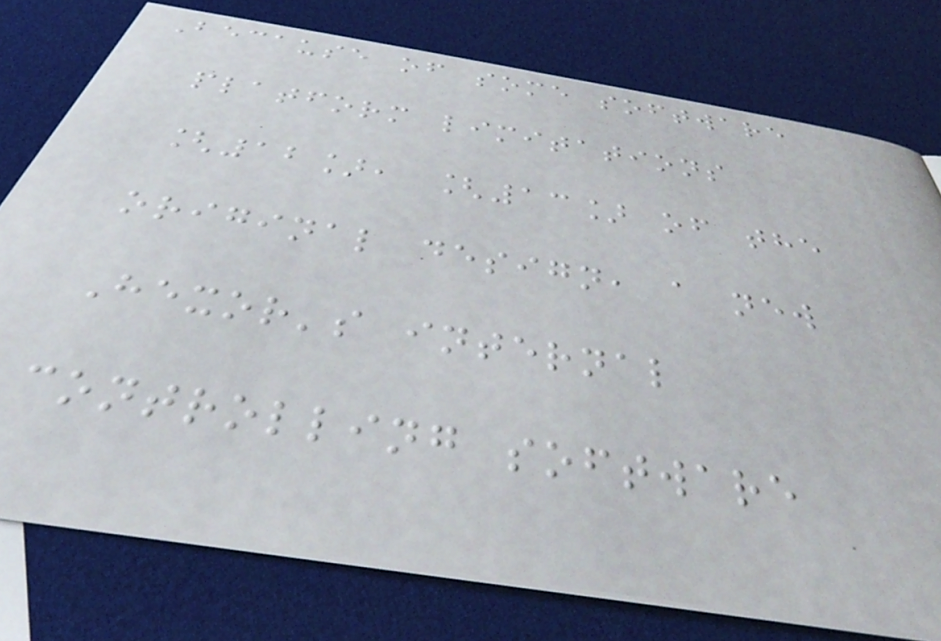Because of some software
platform limitations
[12], [13] of the
original design, a new
Hexor's internal
controlling software
